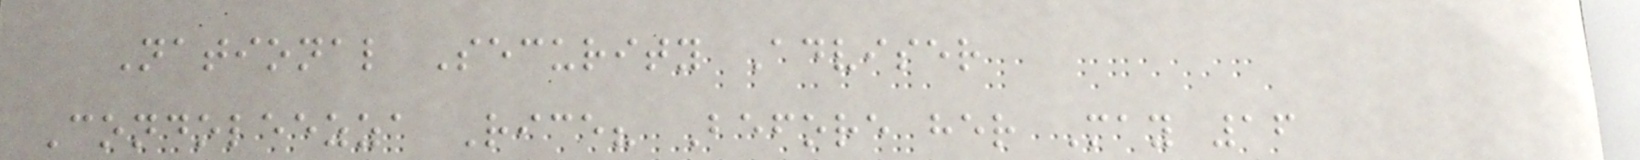National Security Adviser
Condoleezza Rice? Before her May 16
